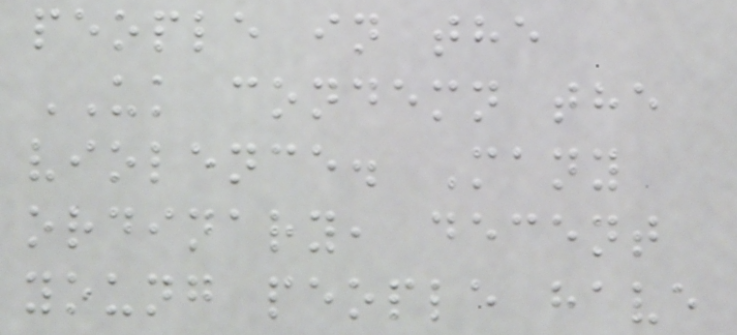people in the
UK condemn the
violence. Many
ordinary, decent
young people have
